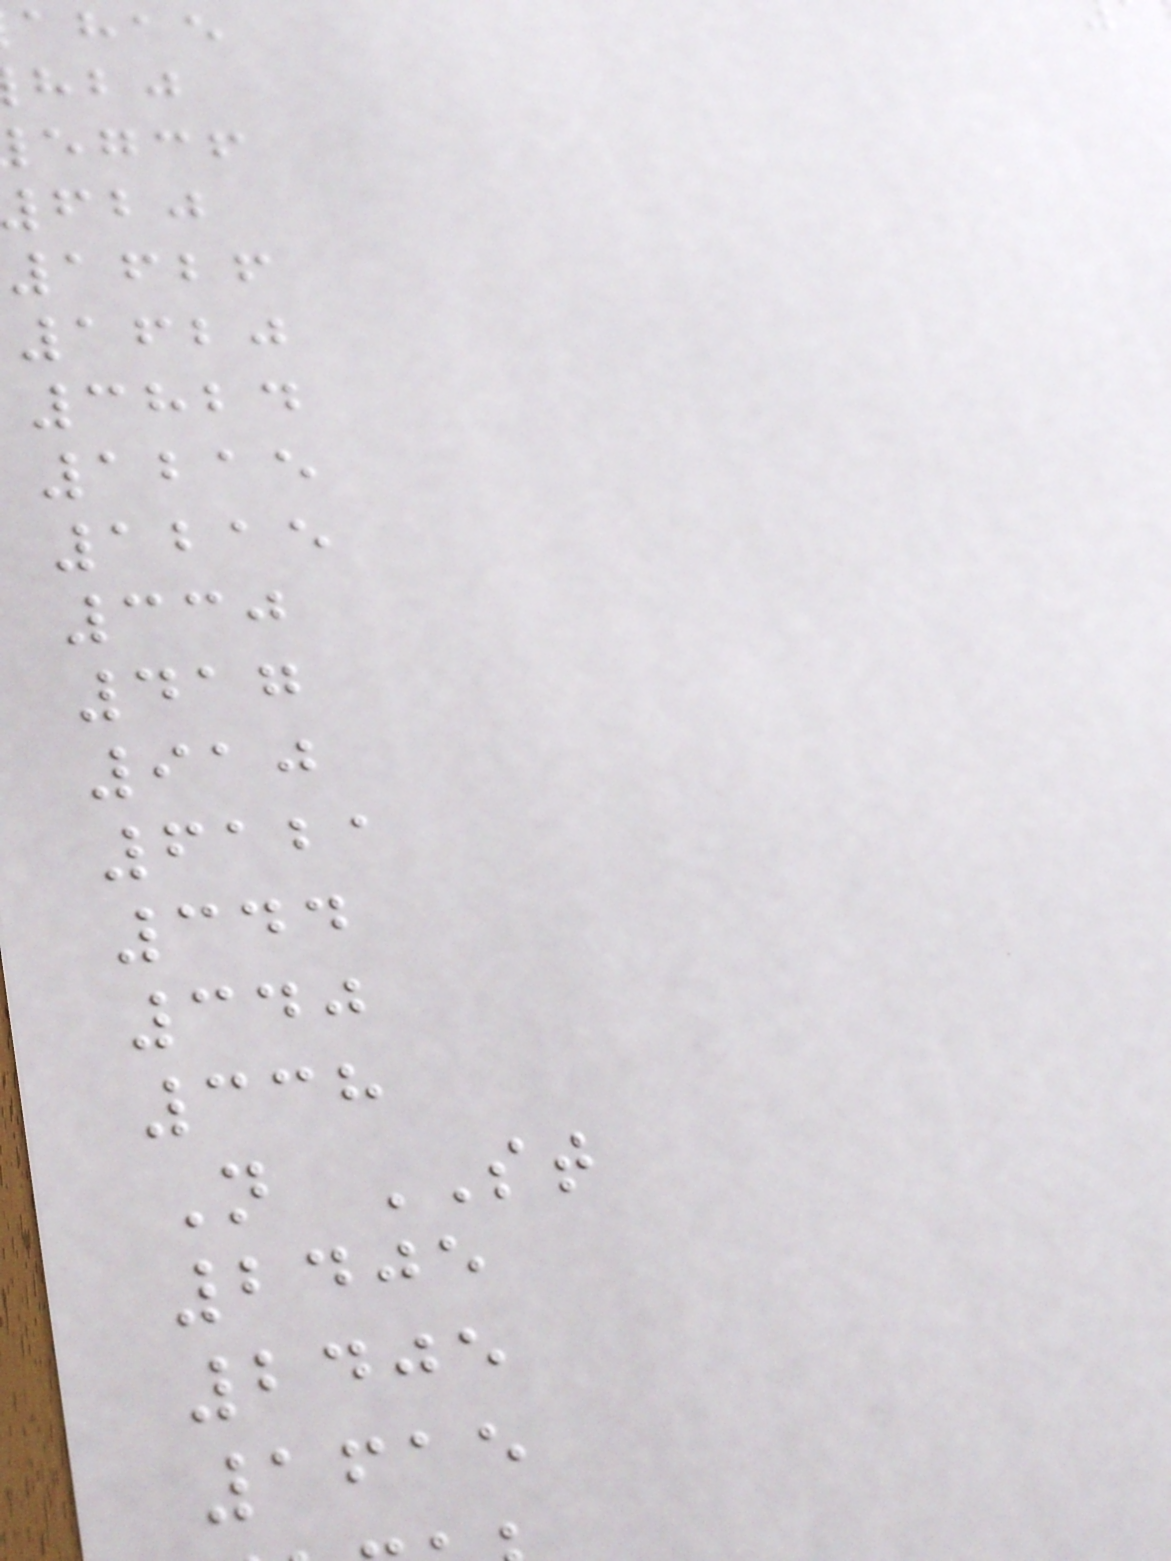ahae
egcf
1626
1620
3824
1215
1215
330
417
910
6121
344
340
338
N ST
2405
2405
1615
